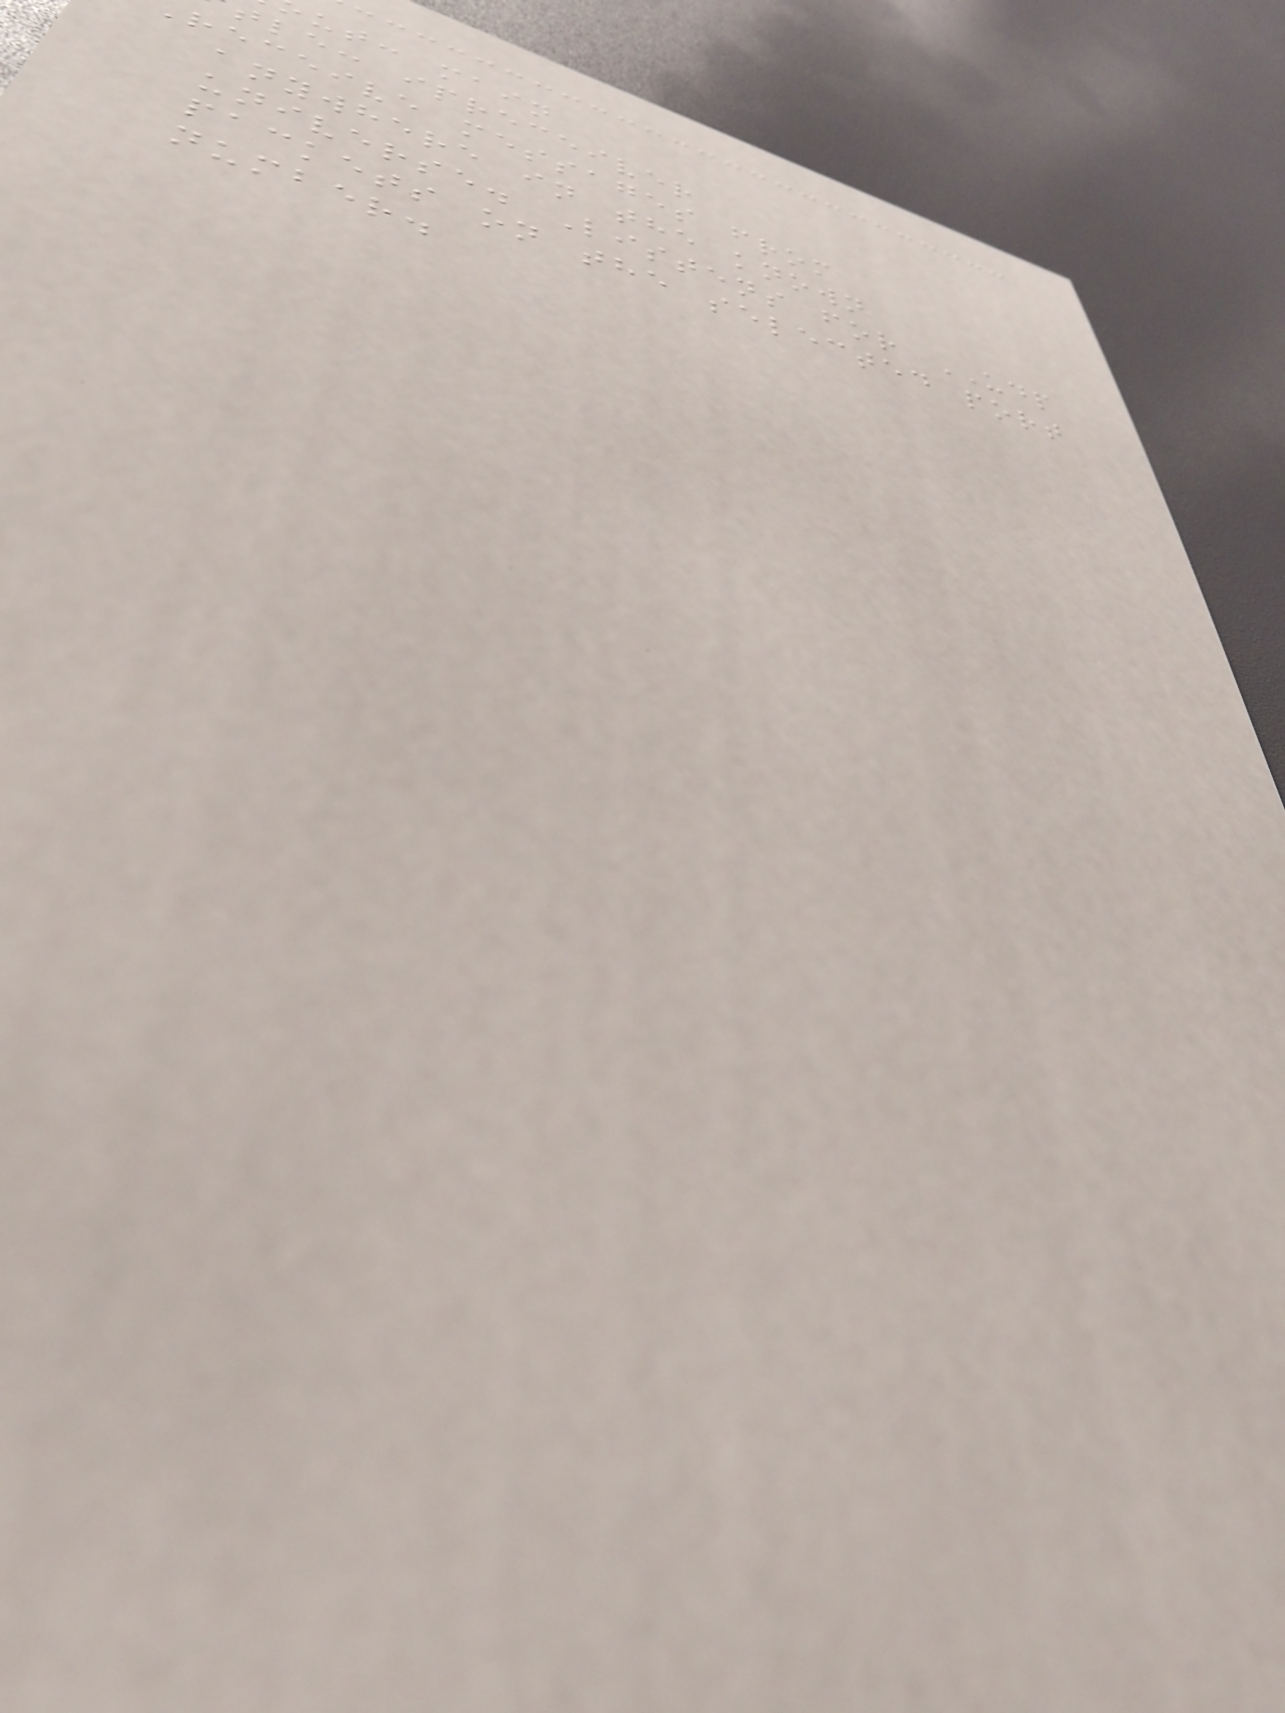ut: main
tle: ipreceiver
receive messages from
anywhere in the known
universe. Listens for UDP
packets on the selected port
number.
